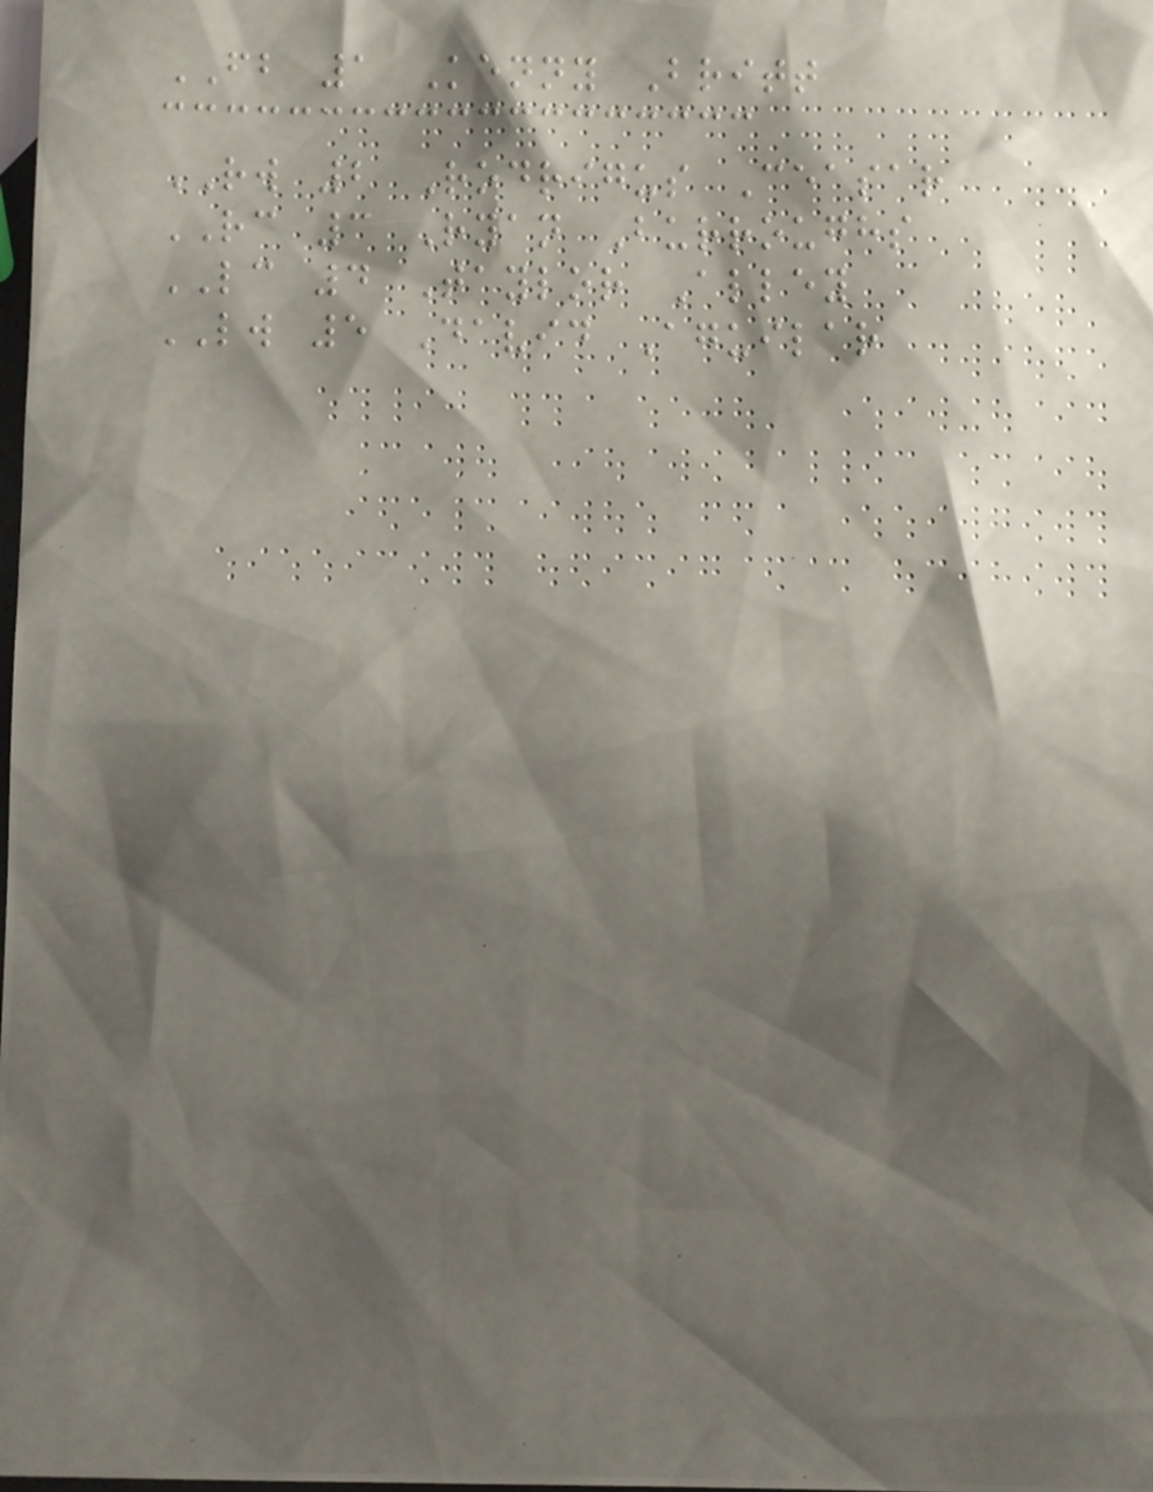FB 1 Kenny Britt
RW 2 Rodrigus Ceasar
RC 3 Ryan Burroughs
LC 4 Taylor Alley
LW 5 David Aguilar
